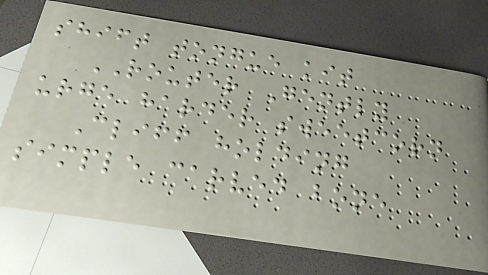shift tongue kit
ROUTER Gently
urge harder sweetcorn
Cliff holding
simple carved bone
